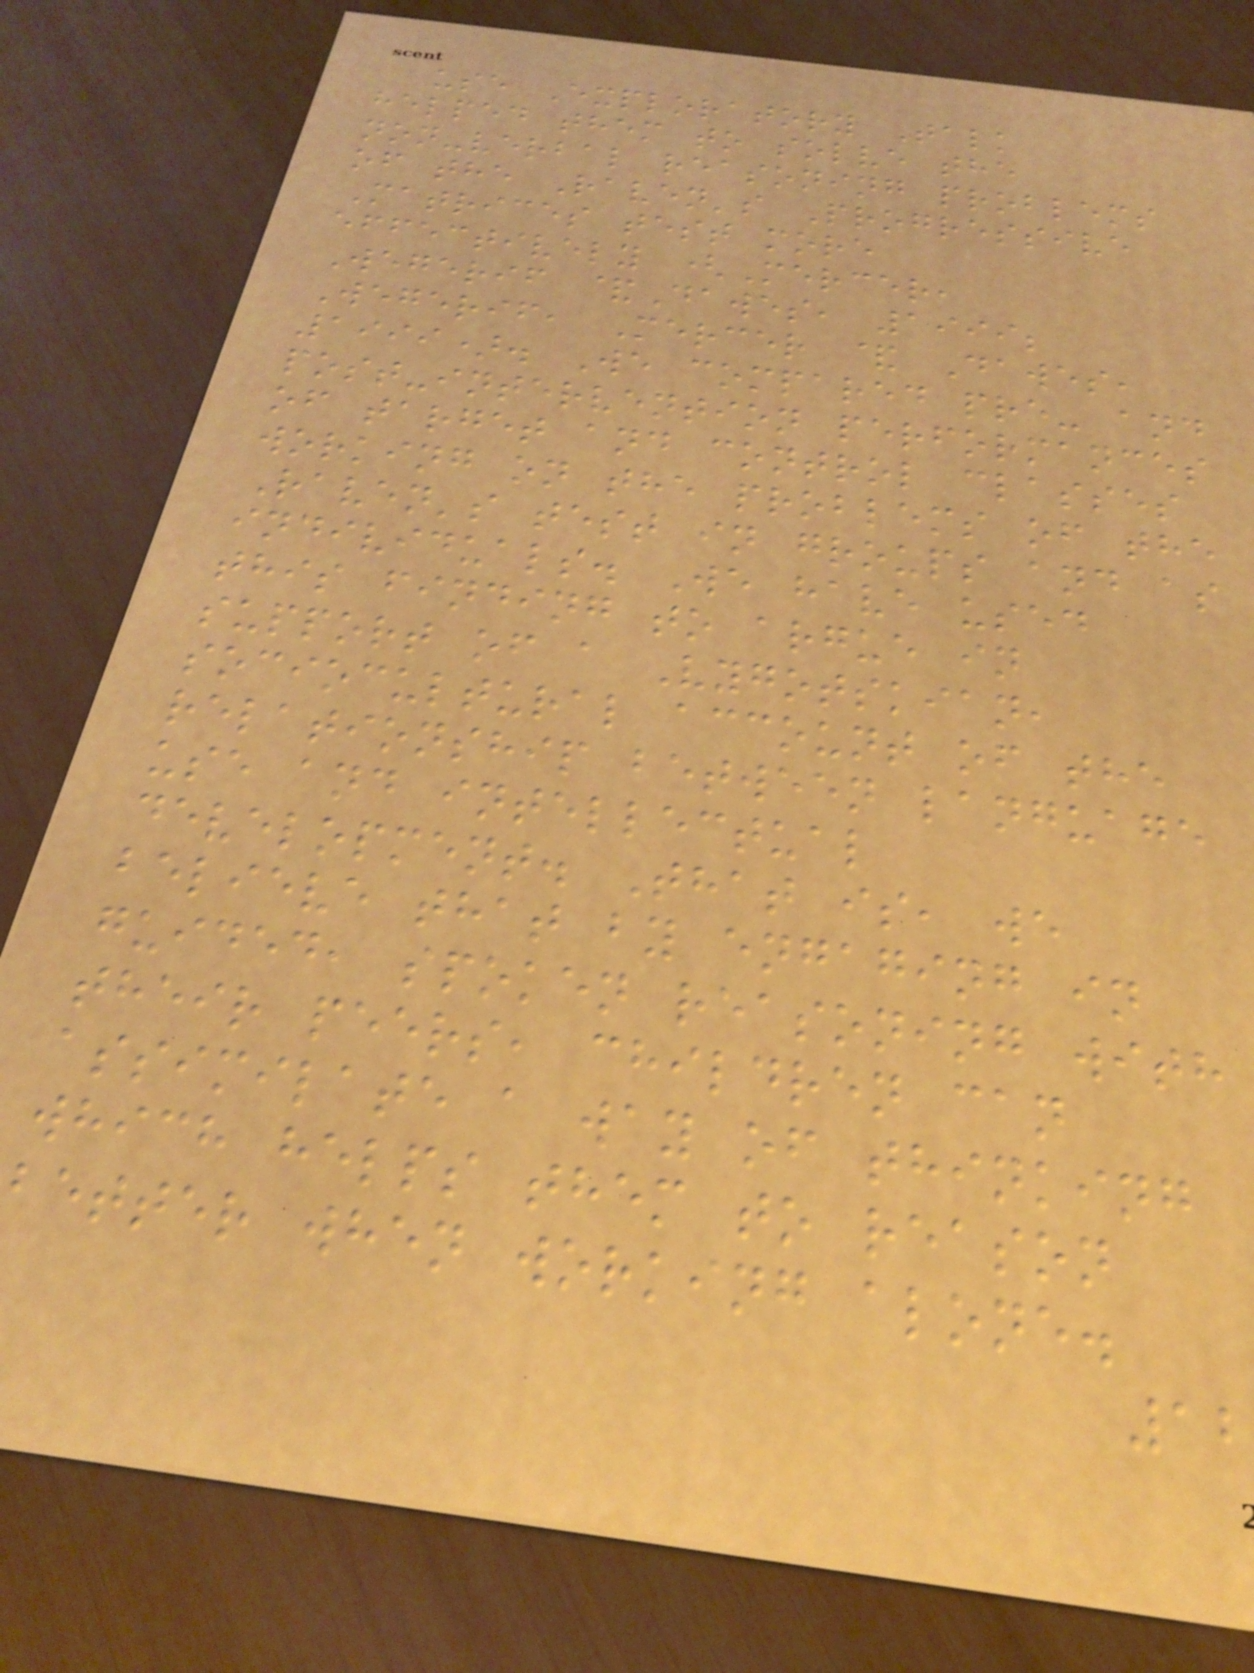use Exploratory Talk
helped them to solve the
non-verbal reasoning problems
of the Raven's Progressive
Matrices test more
effectively (Mercer,
Wegerif &Dawes, 1999;
Wegerif, Mercer & Dawes,
1999). We compared pre- and
post-intervention performances
of target and control classes
working on the problems of the
Raven's test in groups and as
individuals. We have used
this finding to argue in
support of a Vygotskian,
sociocultural account of the
relationship between language
use and intellectual
development. That is, we
believe that by engaging in
guided, spoken reasoning with
their peers, children can
assimilate a way of thinking
which helps them to reason
better when working alone.
